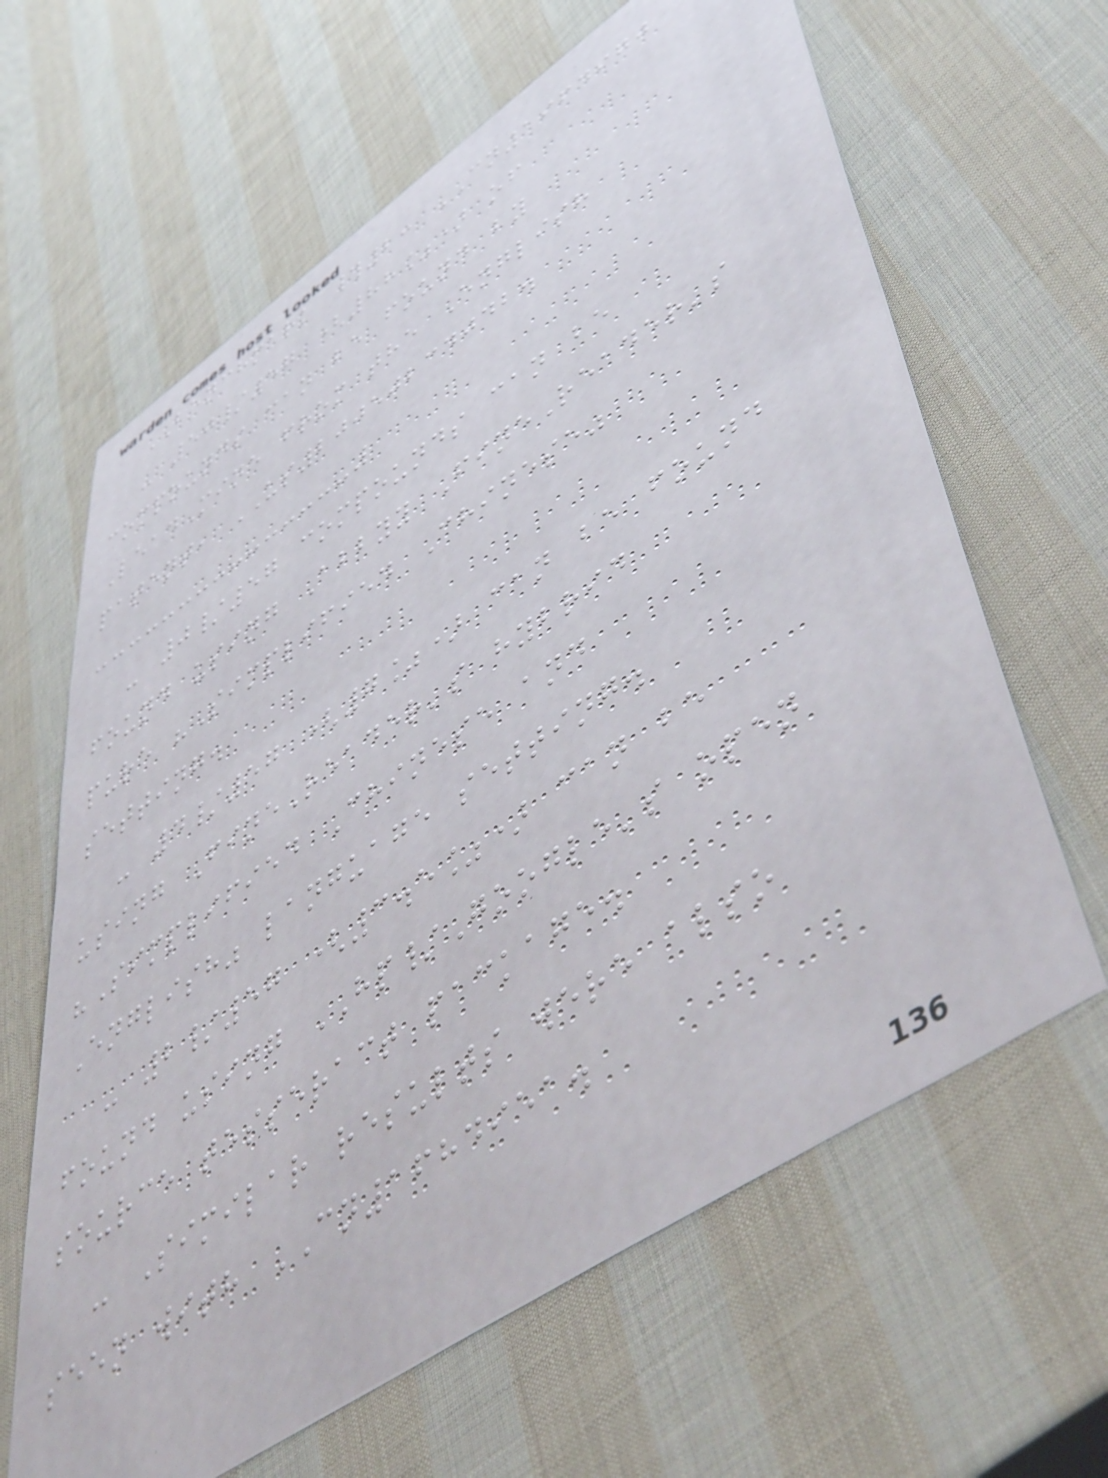BENCHMARK #2: CN1964970
- 50/57 (88%) of
compounds can be found by
LeadMine from the English
patent, US20050234042.
- 0/57 compounds can be
found using Abbyy FineReader's
pure "Simplified Chinese"
setting.
- 4/57 (7%) can be found
using FineReader's hybrid
"Simplified Chinese and
English" language setting.
- 2/57 (3.5%) can be
found using HP/Google's open
source tesseract package.
- Similar results were also
seen with CN1684951.
